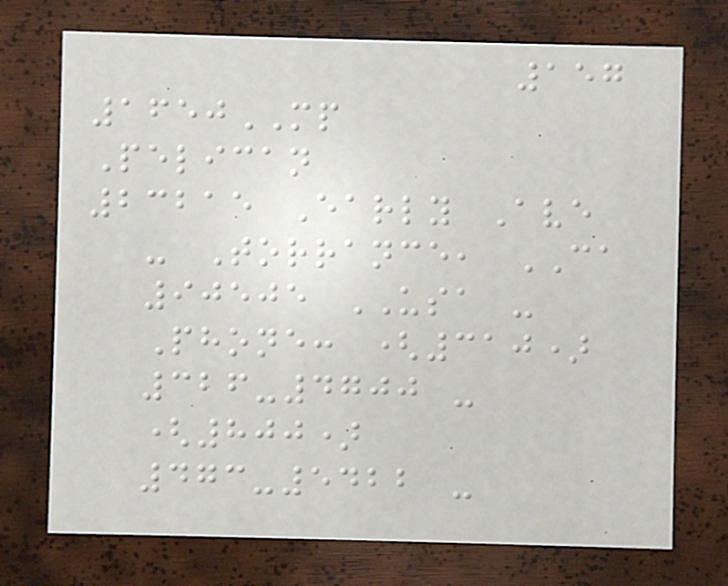157
1650MP
Pelican
23215 Early Ave
- Torrance, CA
90505 USA -
Phone: (310)
326-4700 -
(800)
473-5422 -
